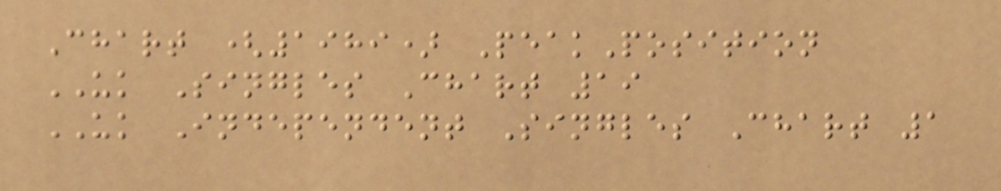Chart (1989) PeakPosition
UK Singles Chart 19
UK Independent Singles Chart 1
